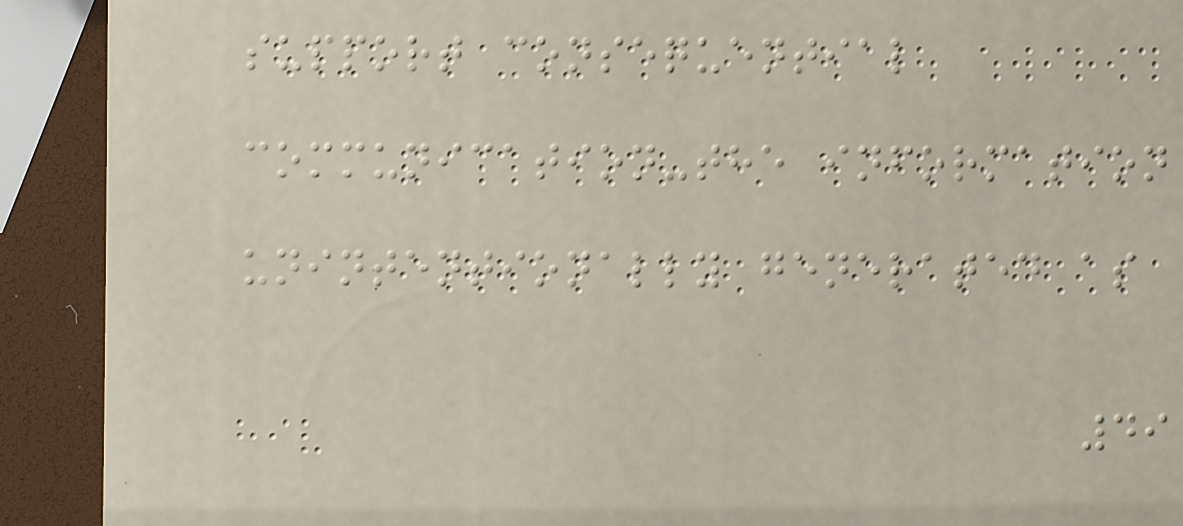support consequential
communication-the information
unintentionally generated as
49
